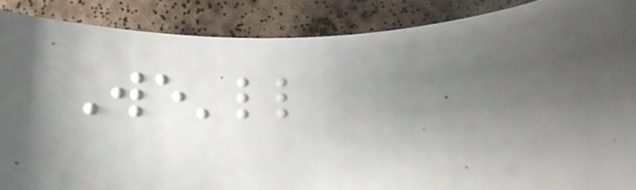We'll
